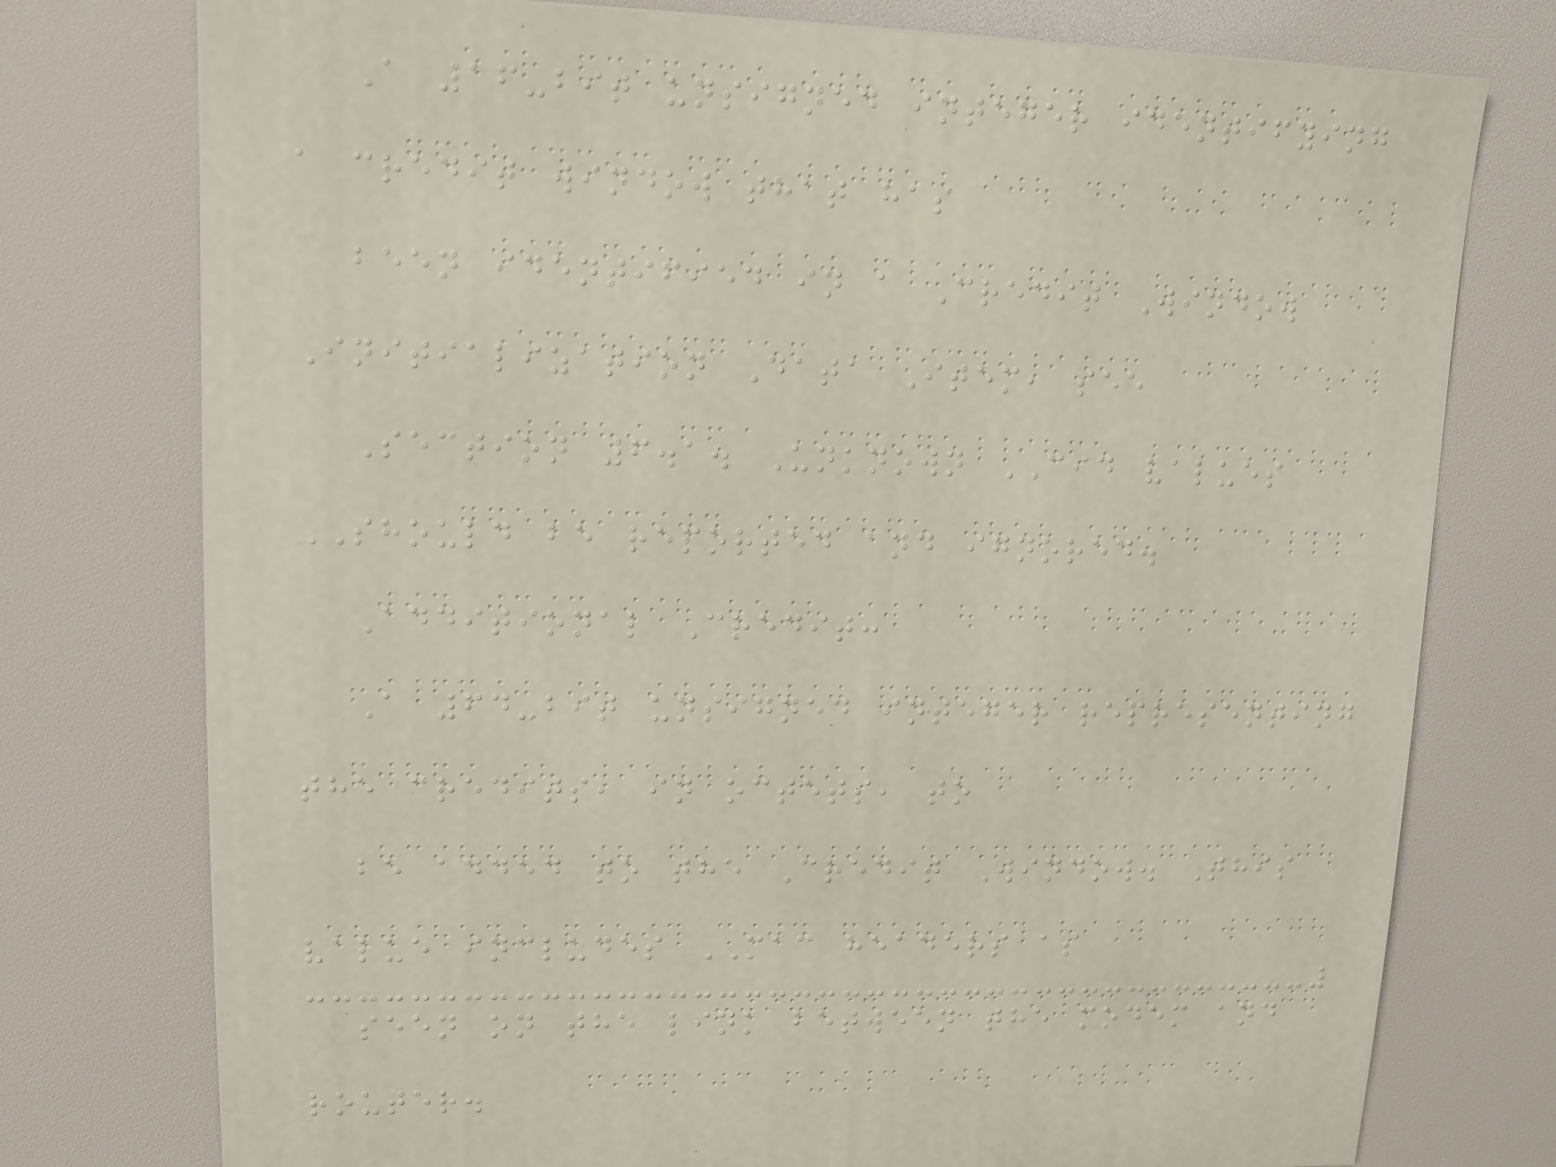A 16-bit unsigned integer identifying
a credit window that has
been identified in a Credit Window
Initialization Data Item, see
Section 6.1. Unknown CID values
SHOULD be reported and ignored.
Additional Credit:
A 64-bit unsigned integer representing
the credits, in octets, to
be added to the Credit Window. This
value includes MAC headers as
seen on the link between the modem and
router.
